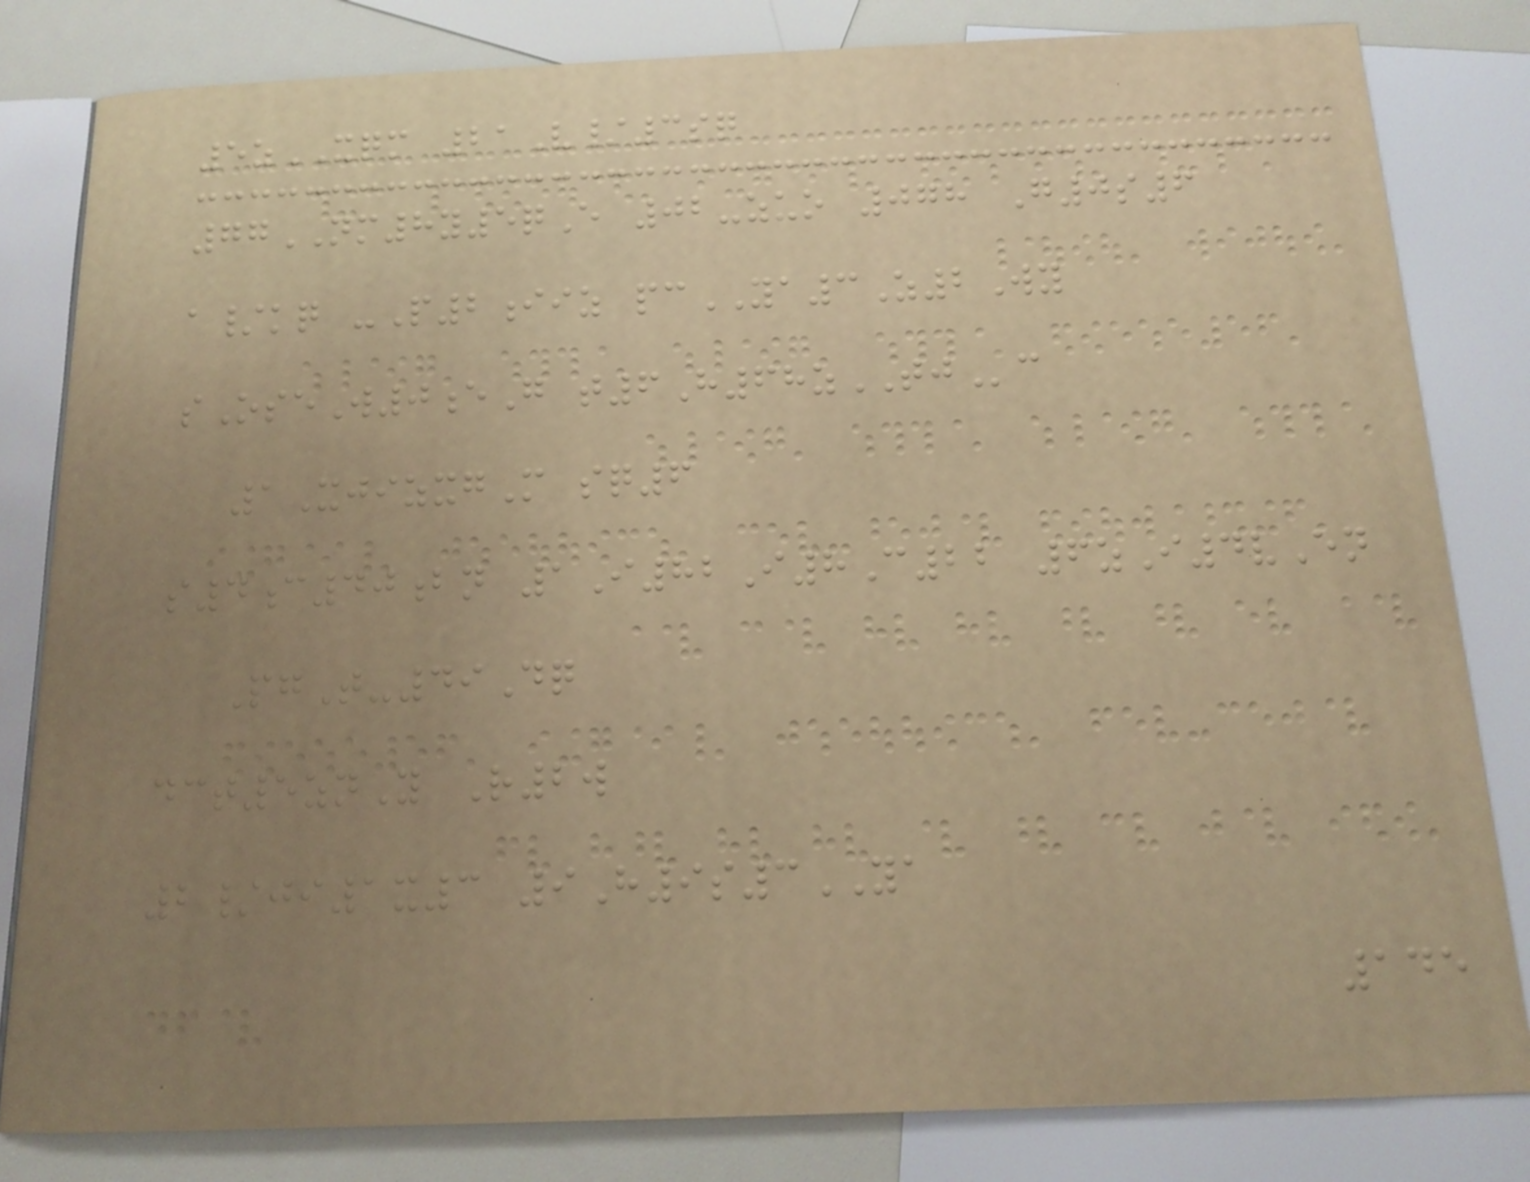5zXQM 21V/3sq
77NM8y5qE 02-zuo 078 G0s6
a/kq -P2iiz pcYA3Z2Wy
sOseW0eG t6H68zTJc
1XjizxgM sq6
s4c40bn 1I82I8C22 6zI4vEn
PgT-49Dq
dct5znY R2w
2/ji1x3 9H9s3YA
145
